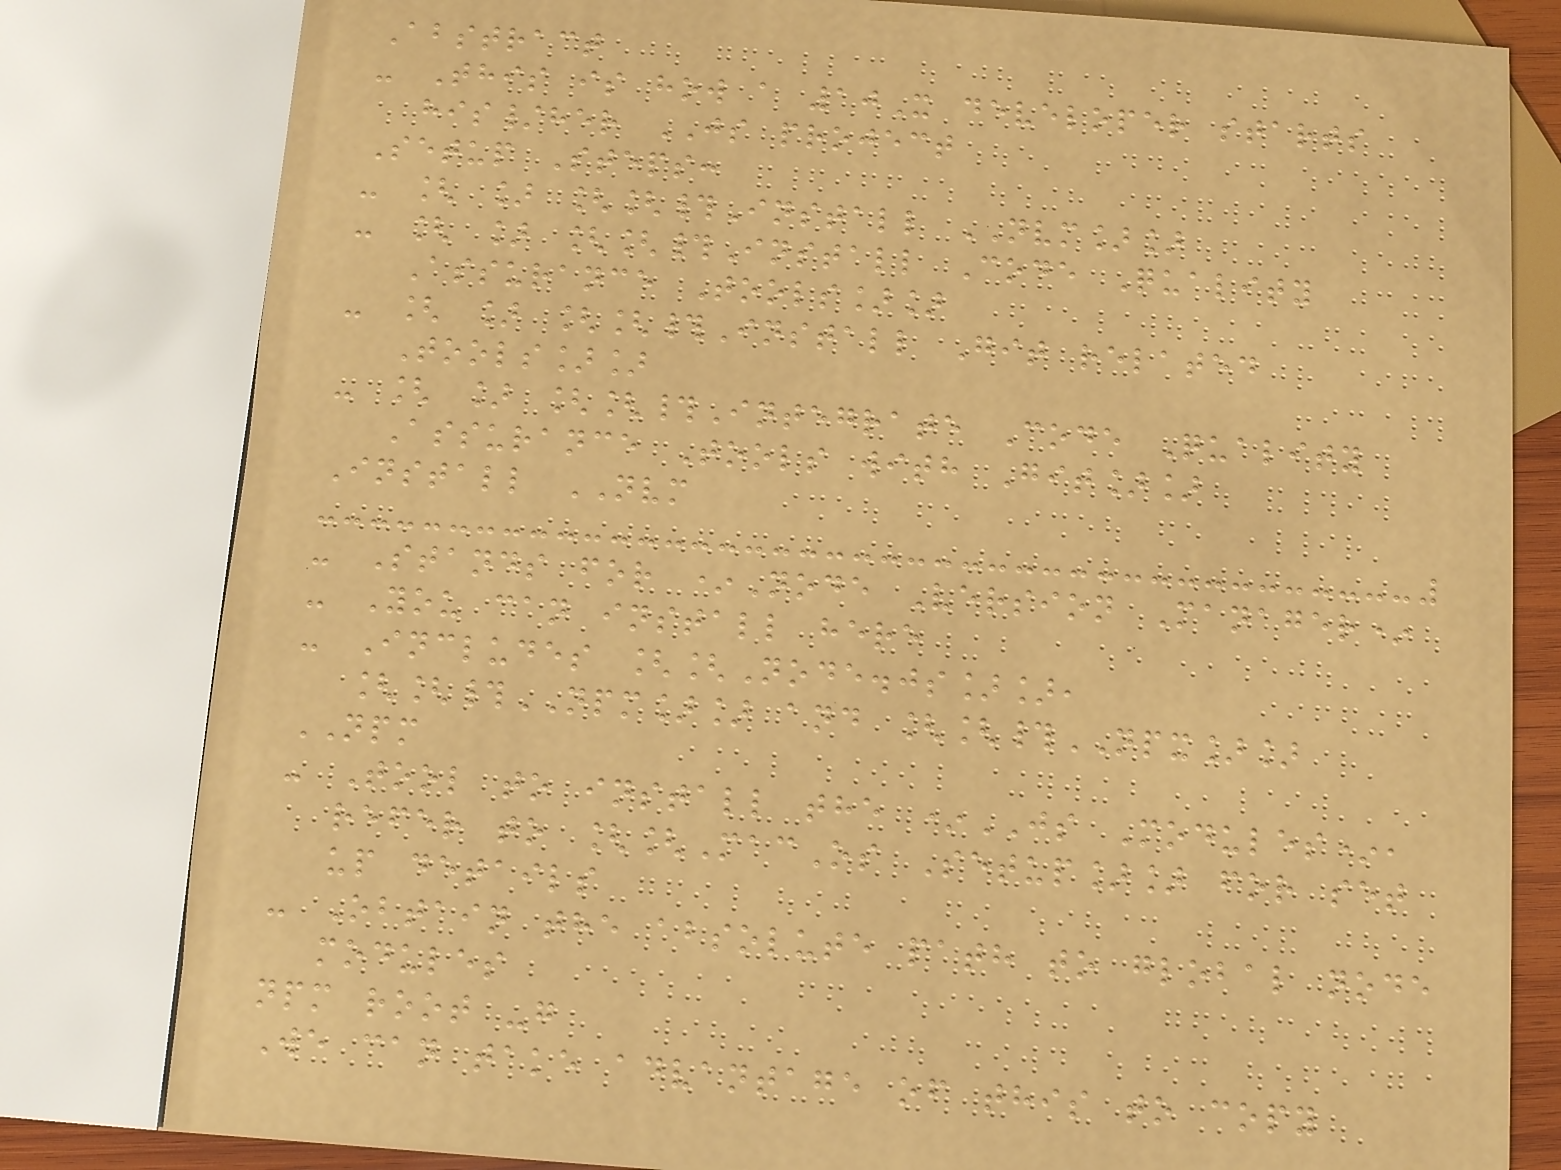Abstract
- This is how a 10X developer starts
his/her JS project
Setup Steps:
- [ ] [[#Install NVM]]
- [ ] [[#Install Code Quality
Assurance Tools]]
- [ ] [[#Install Git related
Tools]]
- [ ] [[#Integrate Code Quality
Assurance Tools with Git]]
Install NVM
- Stands for *Node Version Manager*
- You can install here
- Includes [[Node.js]],
[[#NPM]] and [[#NPX]]
NPM
- Tool to install the *JS Modules*,
refer to [[MacOs Setup]] for set
up details
- Obtain the absolute path to global node
modules
npm root -g
We can take advantage of this to copy
